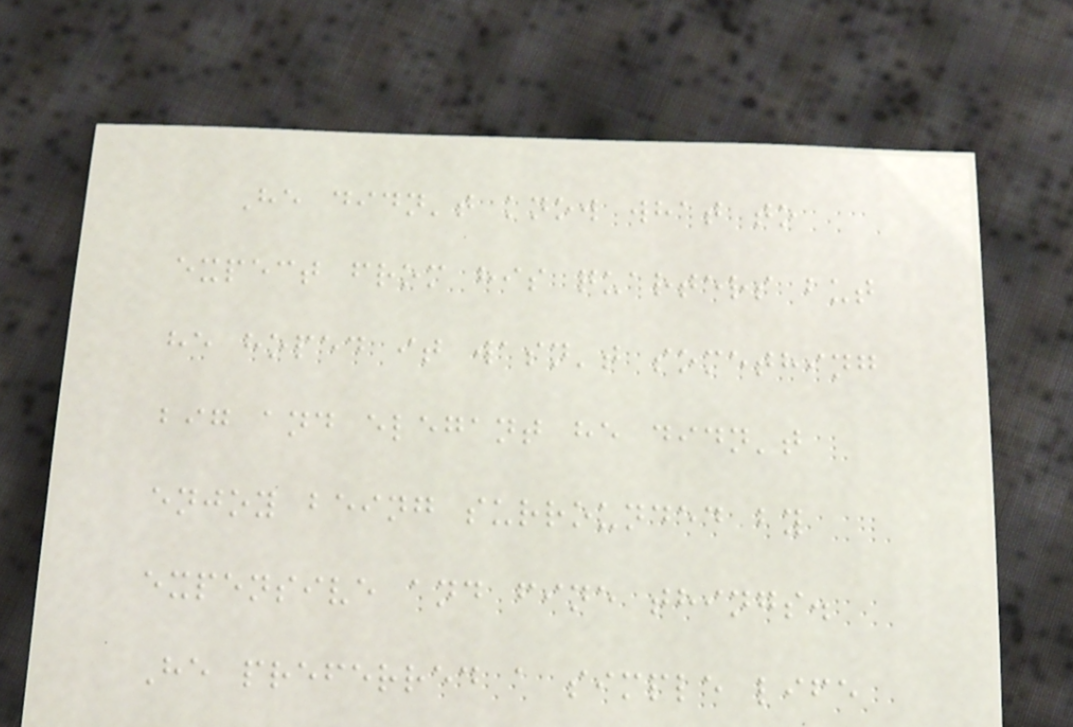He didn't know what to
expect from his quarters but
he hoped it wasn't something
big and elegant he didn't
enjoy being surrounded by
expensive and fine things.
He preferred a simple life
